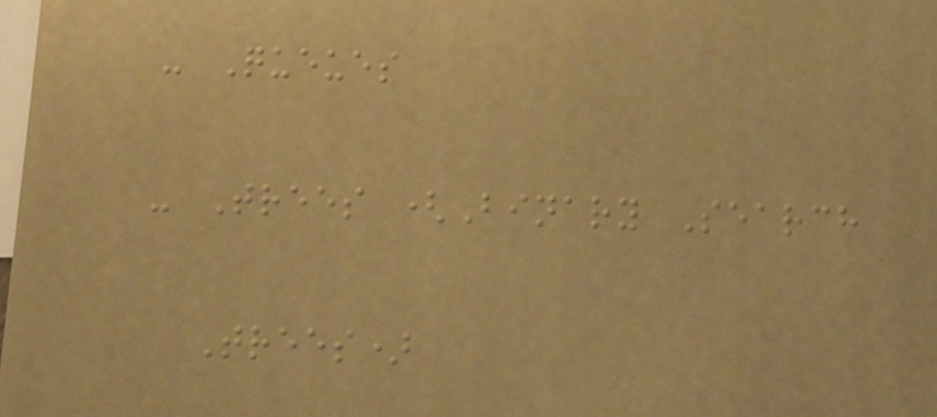- Queues
- Trees (Binary Search
Trees)
